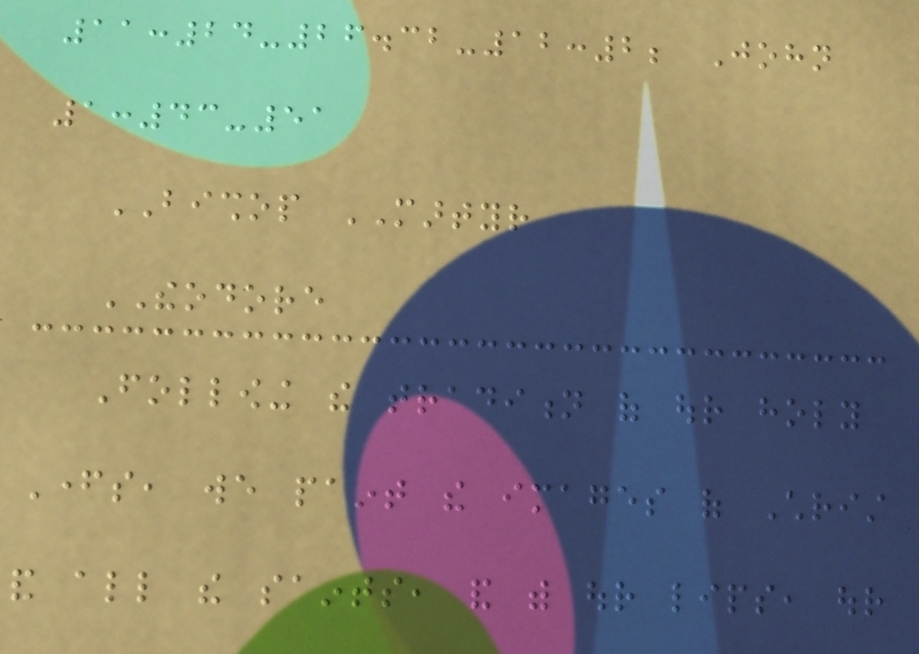11:24-26.32-12:2; John
1:43-51
BISHOP MARTYR
THEODORE
Following the tradition of our holy
Fathers, we paint the images of Christ
and all the saints, and with our lips, our
